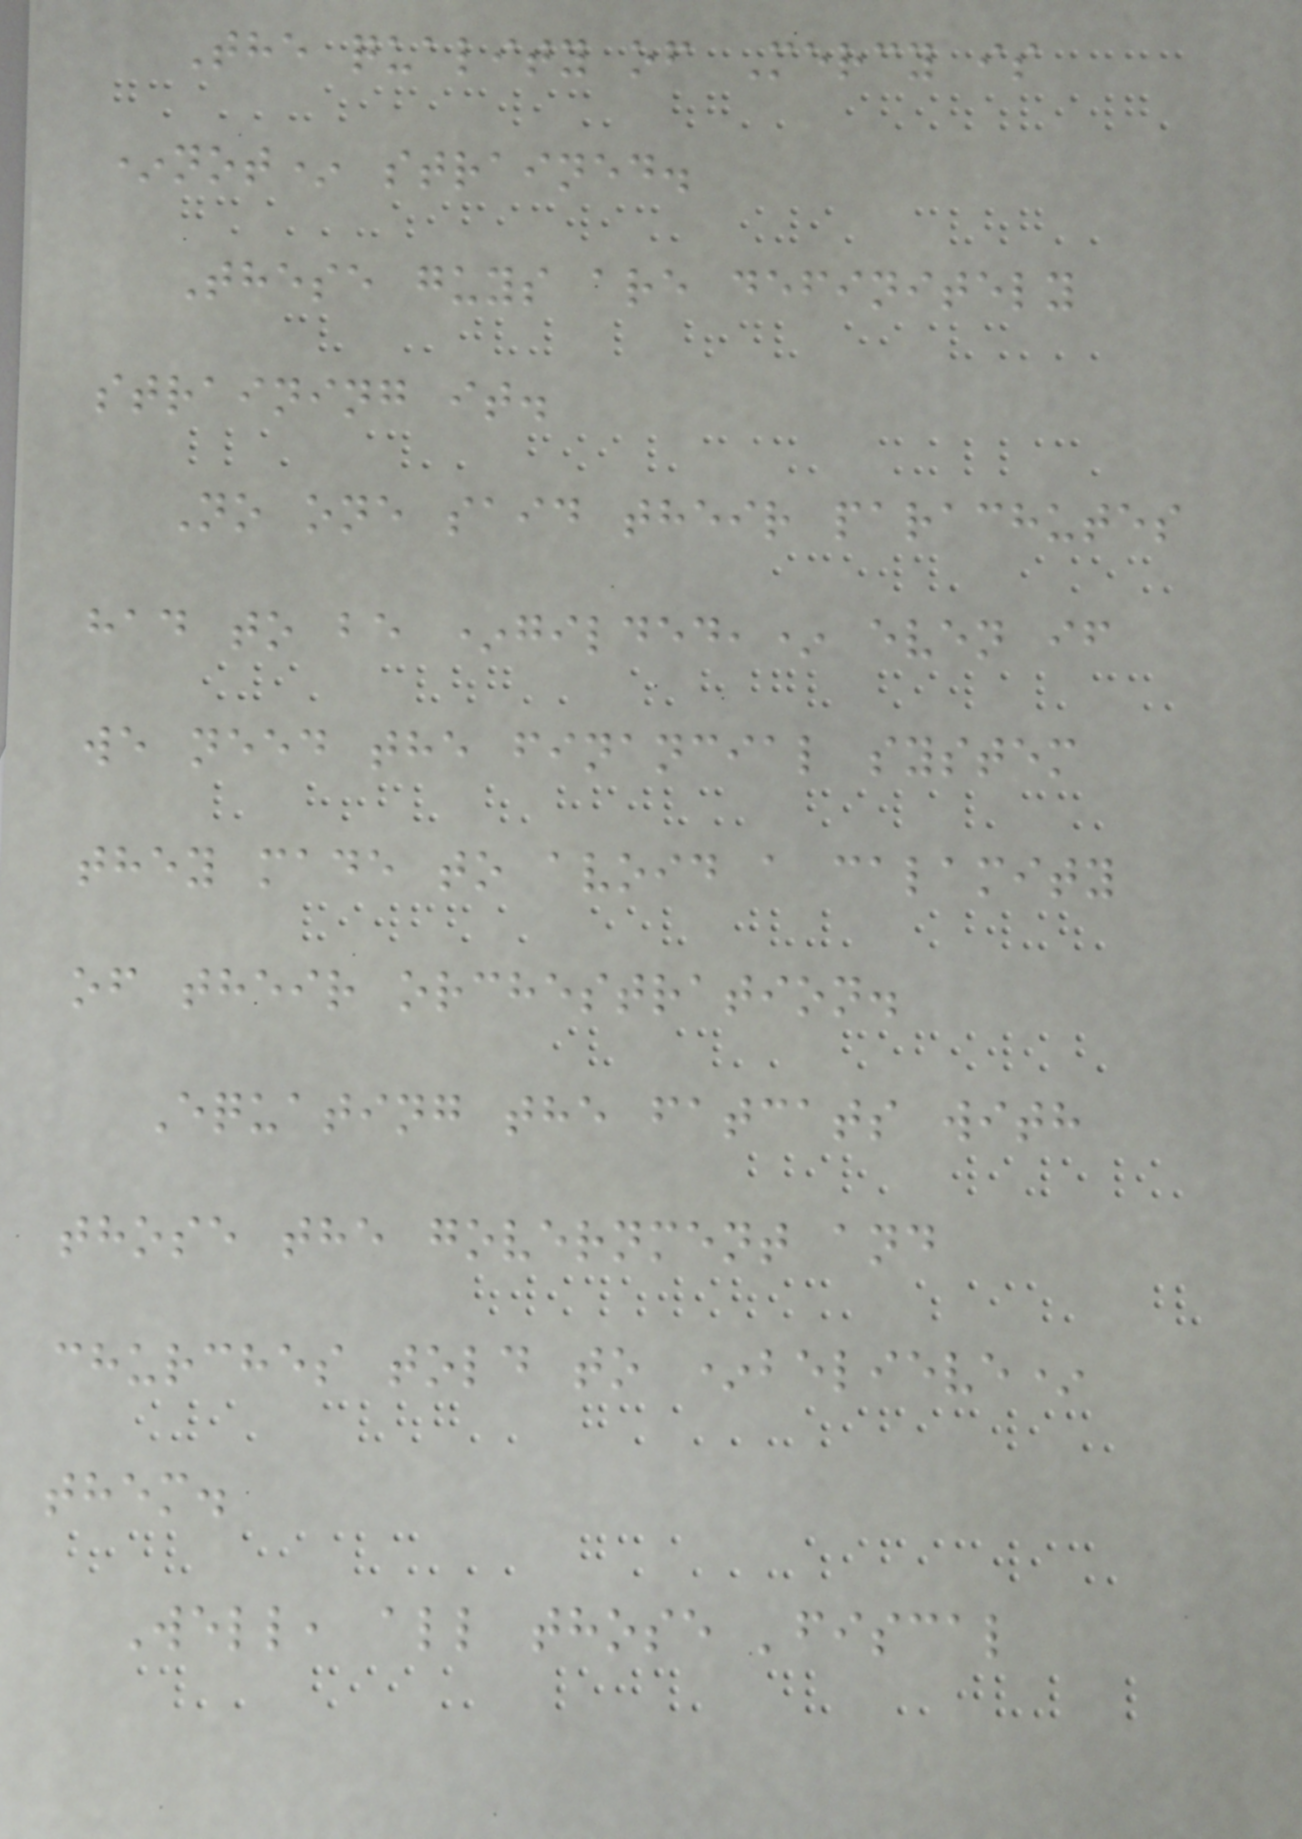The quality of Mercy is
*not* strained.
These guys are definitely
straining it.
No one said their parachutes
had to be *gilded,* even if
we need the financial system
they made to avoid a calamity
of their orchestration.
Equating the fatcats with
those the government and
churches told to *believe*
them.
Well, all those 'fiscal
